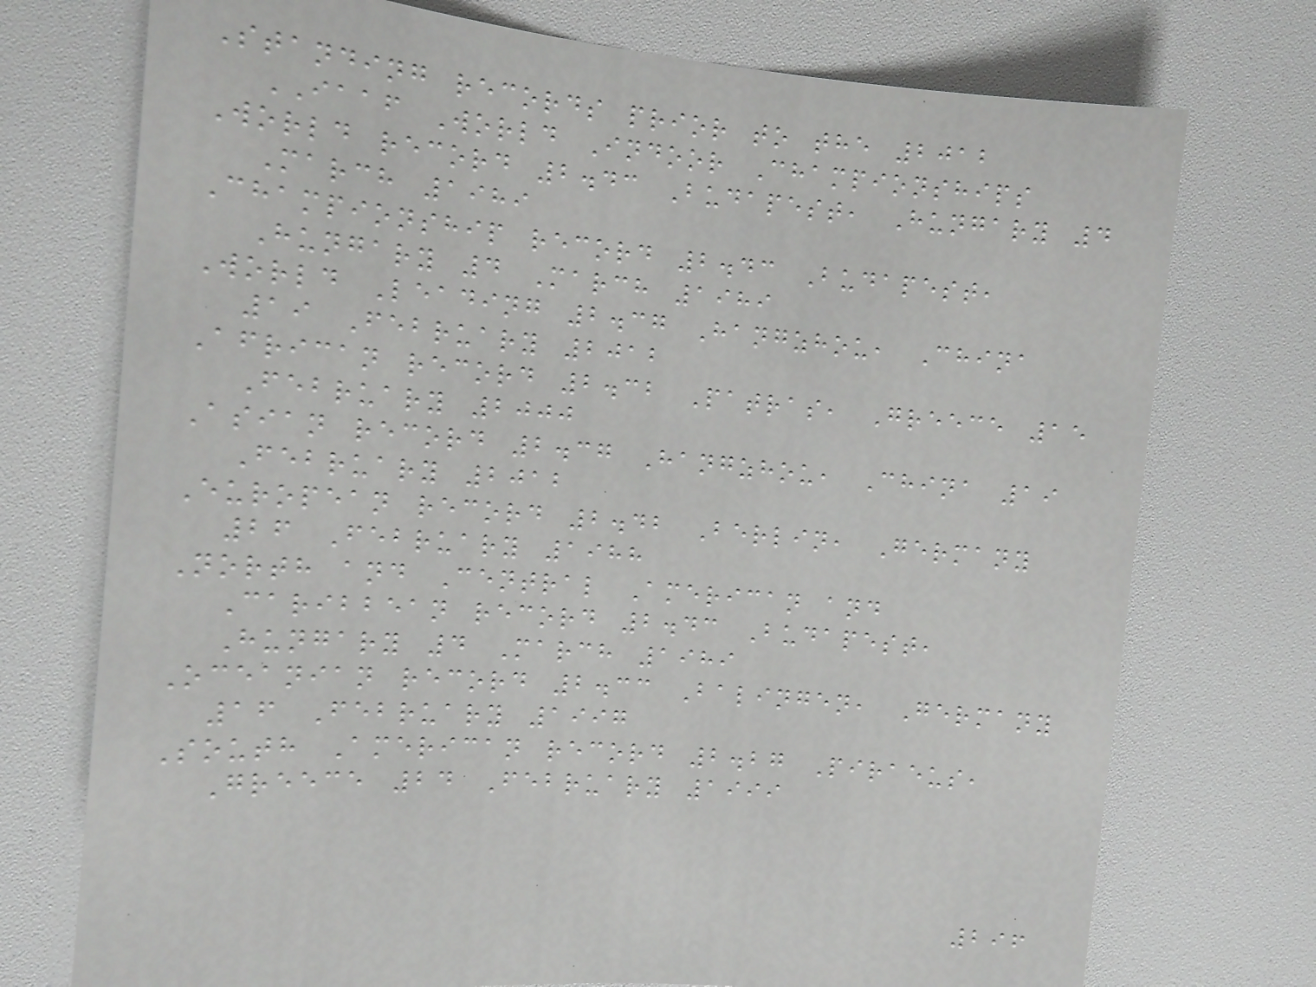Standing records prior to the 2012
IAAF World Indoor Championships
World record 2.43 Budapest, Hungary 4
March 1989
Championship record 2.43 Budapest,
Hungary 4 March 1989
World Leading 2.37 Hangzhou, China
19 February 2012
African record 2.32 Patras, Greece 15
February 2000
Asian record 2.37 Hangzhou, China 19
February 2012
European record 2.42 Berlin, Germany
26 February 1988
North and Central American and
Caribbean record 2.43 Budapest,
Hungary 4 March 1989
Oceanian record 2.33 Balingen, Germany
16 February 1997
South American record 2.27 Piraeus,
Greece 24 February 1999
296
